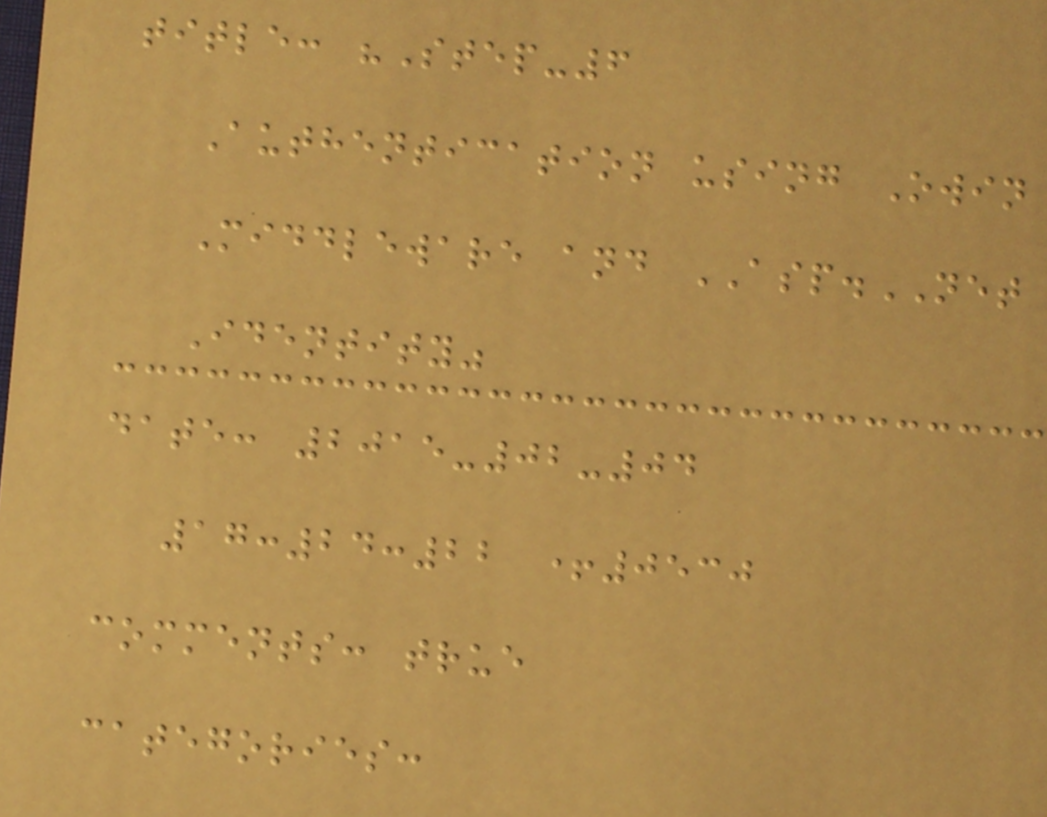title: "Step-6
Authentication using Owin
Middleware and ASP.NET
Identity"
date: 2015-02-04
17:24:22 +0530
comments: true
categories:
